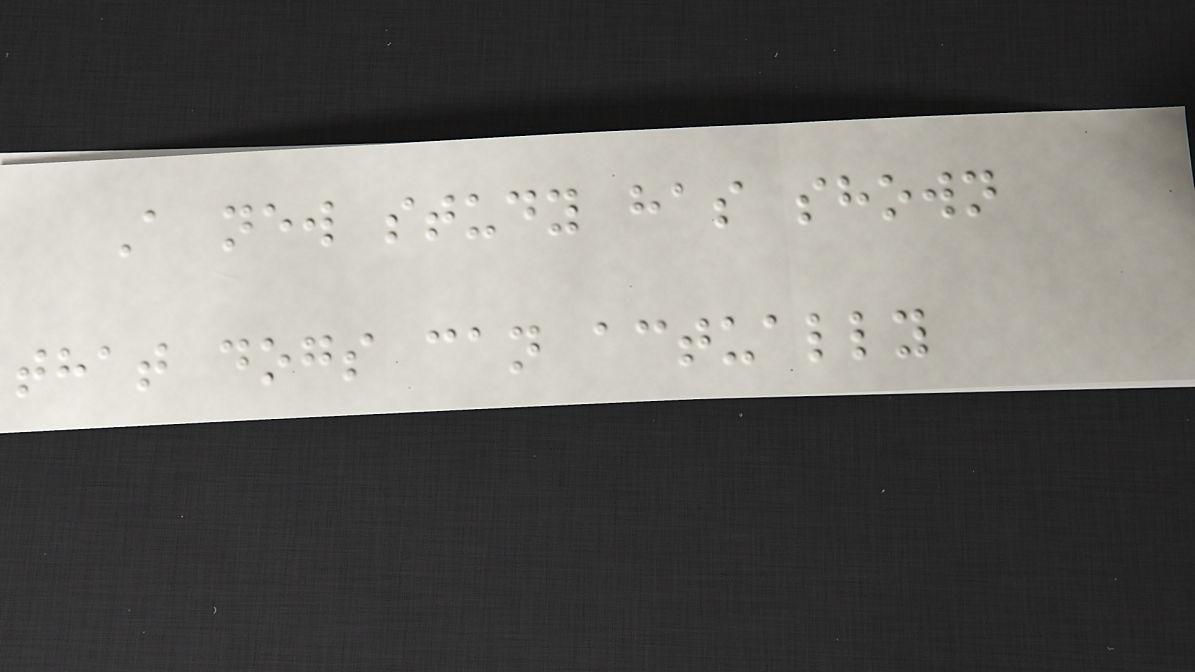A new study has shown
that dogs can actually
